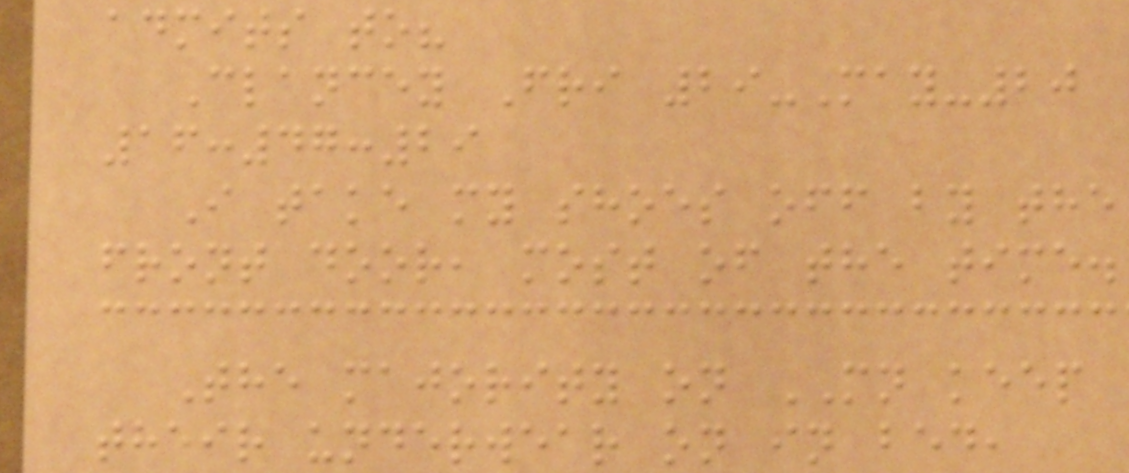admits to?
Clancey Fri 29-May-20
16:47:29
I take my shoes off by the
front door, most of the time.
The majority on MN keep
their underwear on in bed,
